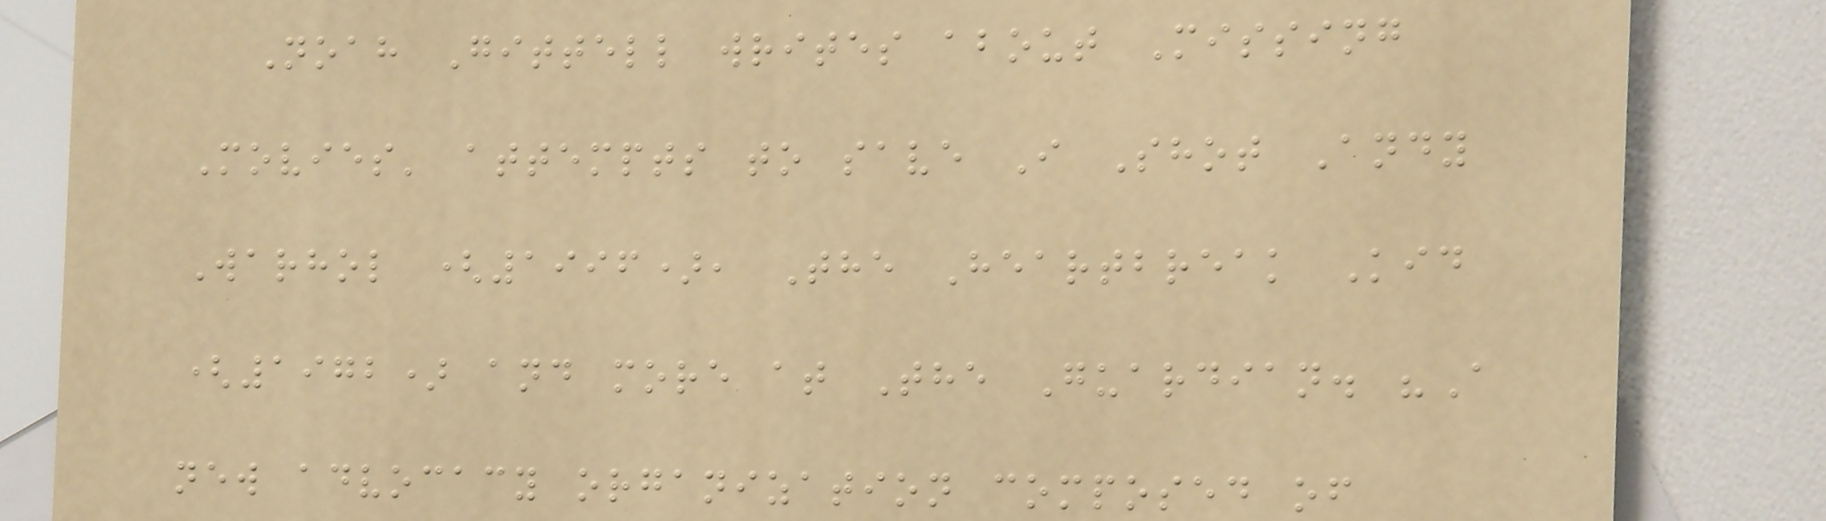Noah Gittell writes about Missing
Movies' attempts to save I Shot Andy
Warhol (1996), The Heartbreak Kid
(1972) and more at The Guardian. "A
new advocacy organization composed of
